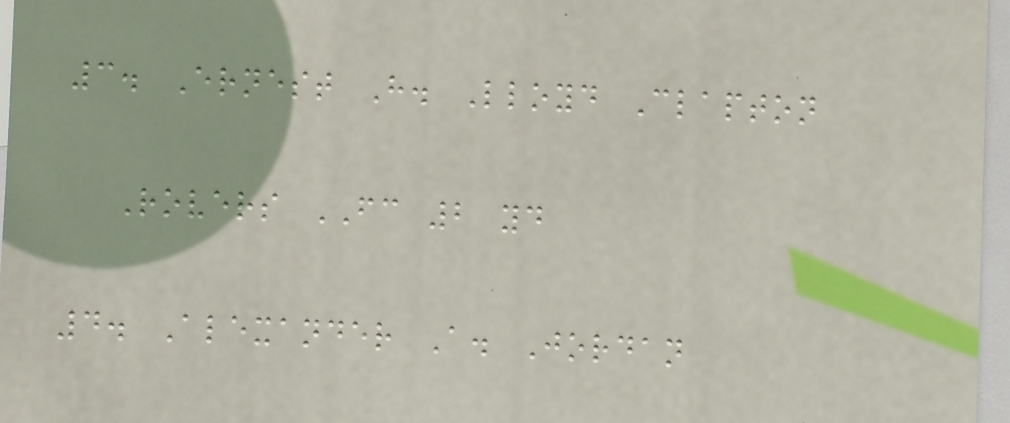3. Ernest H. Lloyd Clapton
Rovers FC 2 yd
4. Alexander A. Jordan
